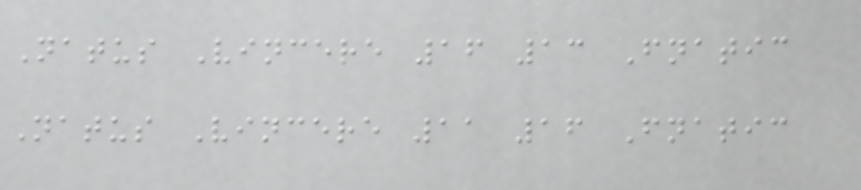Natus Vincere 16 13 Fnatic
Natus Vincere 11 16 Fnatic
